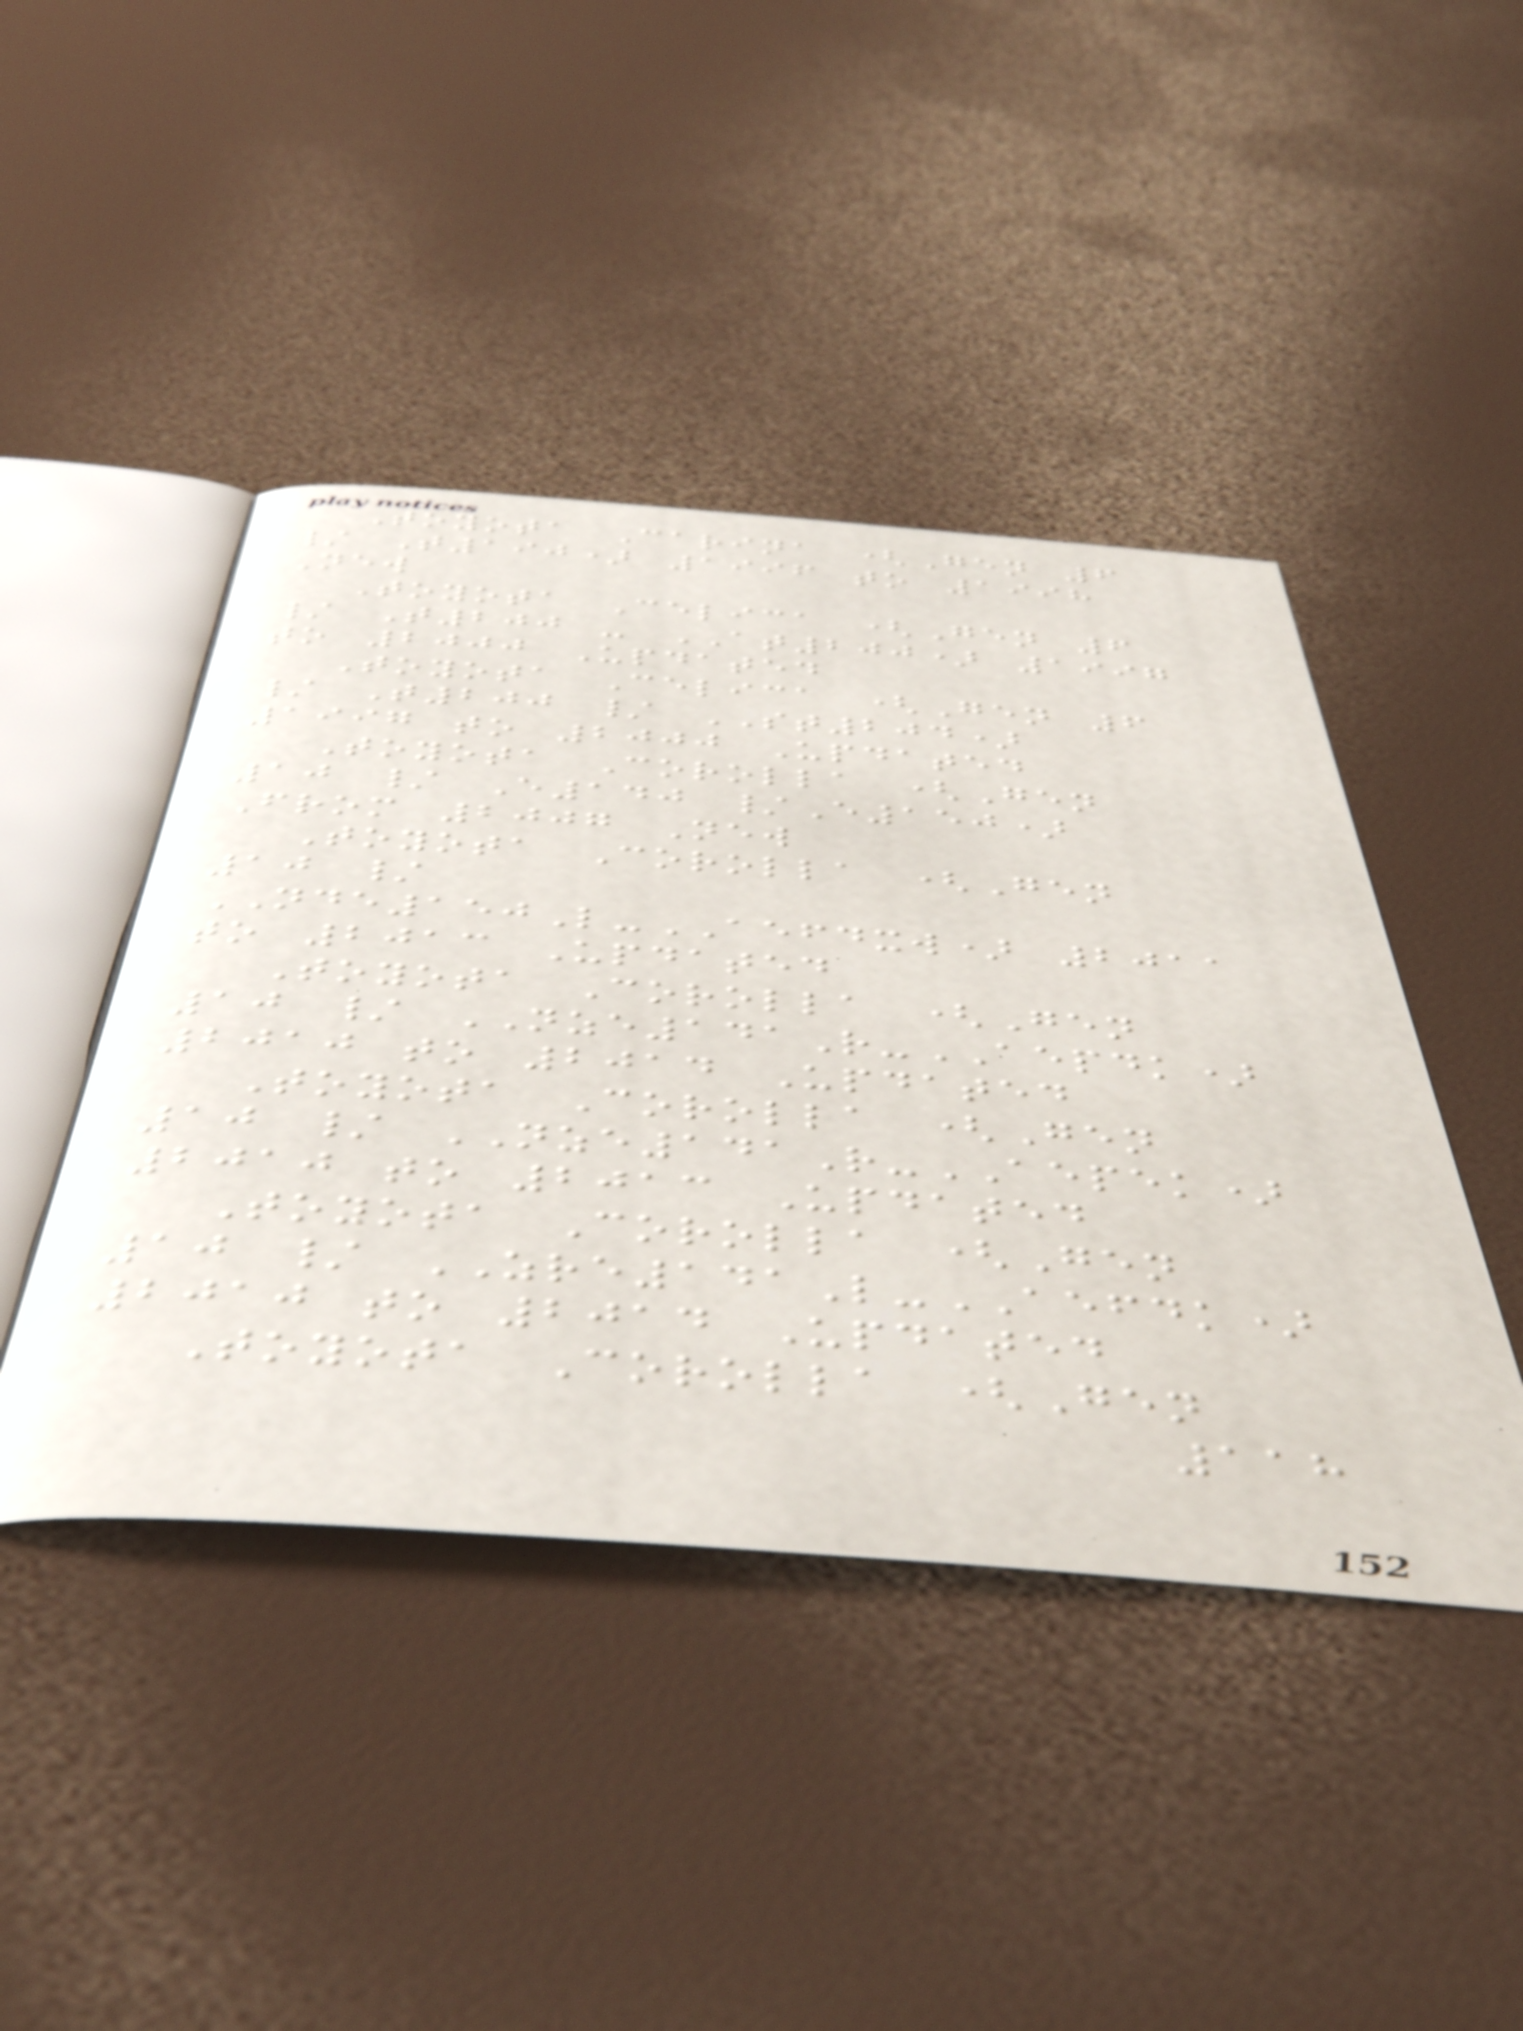Toyota Carina (Gen 6
/ T190) 1996 to 1998
New
Toyota Celica (Gen 6
/ T200 - AT200) 1997
to 2000 Updated
Toyota Celica (Gen 6
/ T200 / ST204)
1997 to 2000 Updated
Toyota Corolla (Gen
10 / E140 /E150)
From 2007 New
Toyota Corolla (Gen
10 /
NDE150L-AEFDXW) 2011
to 2013 Updated
Toyota Corolla (Gen
10 / NZE141R-AEPDK)
2010 to 2014 Updated
Toyota Corolla (Gen
10 / NZE141R-AEPEK)
2010 to 2013 Updated
Toyota Corolla (Gen
10 / ZRE141L-AEFDK)
2010 to 2014 Updated
Toyota Corolla (Gen
118
